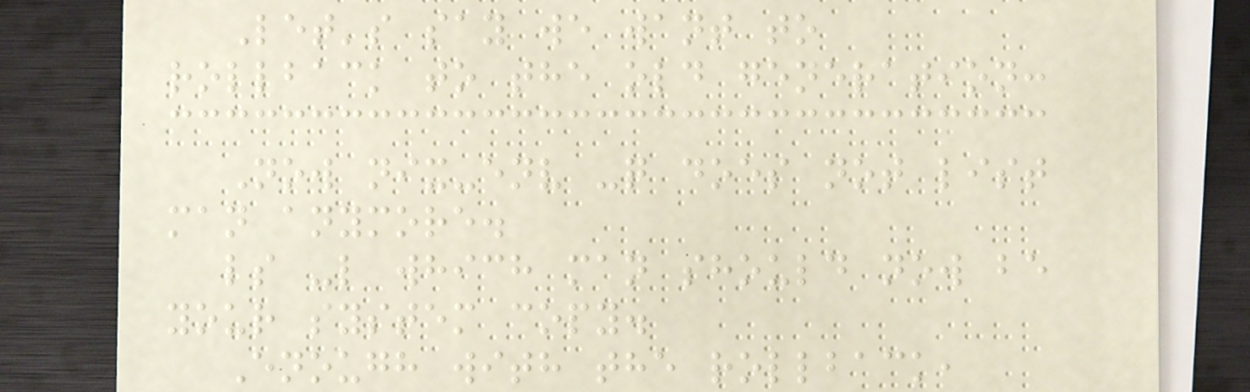Let's say we want to
rollback to the old generation:
Now nix-env -q does not list
man anymore.
ls -l which man should now be
your system copy.
Enough with the rollback,
